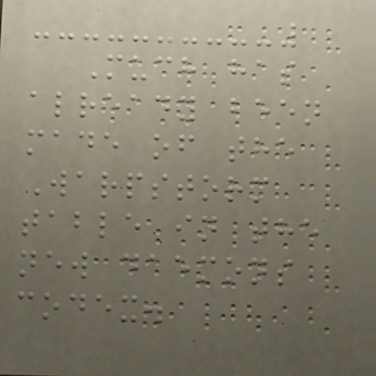Much has
already been
made of the
Warpstorm
table in the
new daemons
codex.
